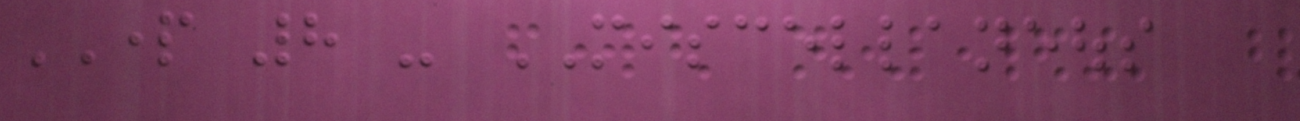PART 8 - MISCELLANEOUS
